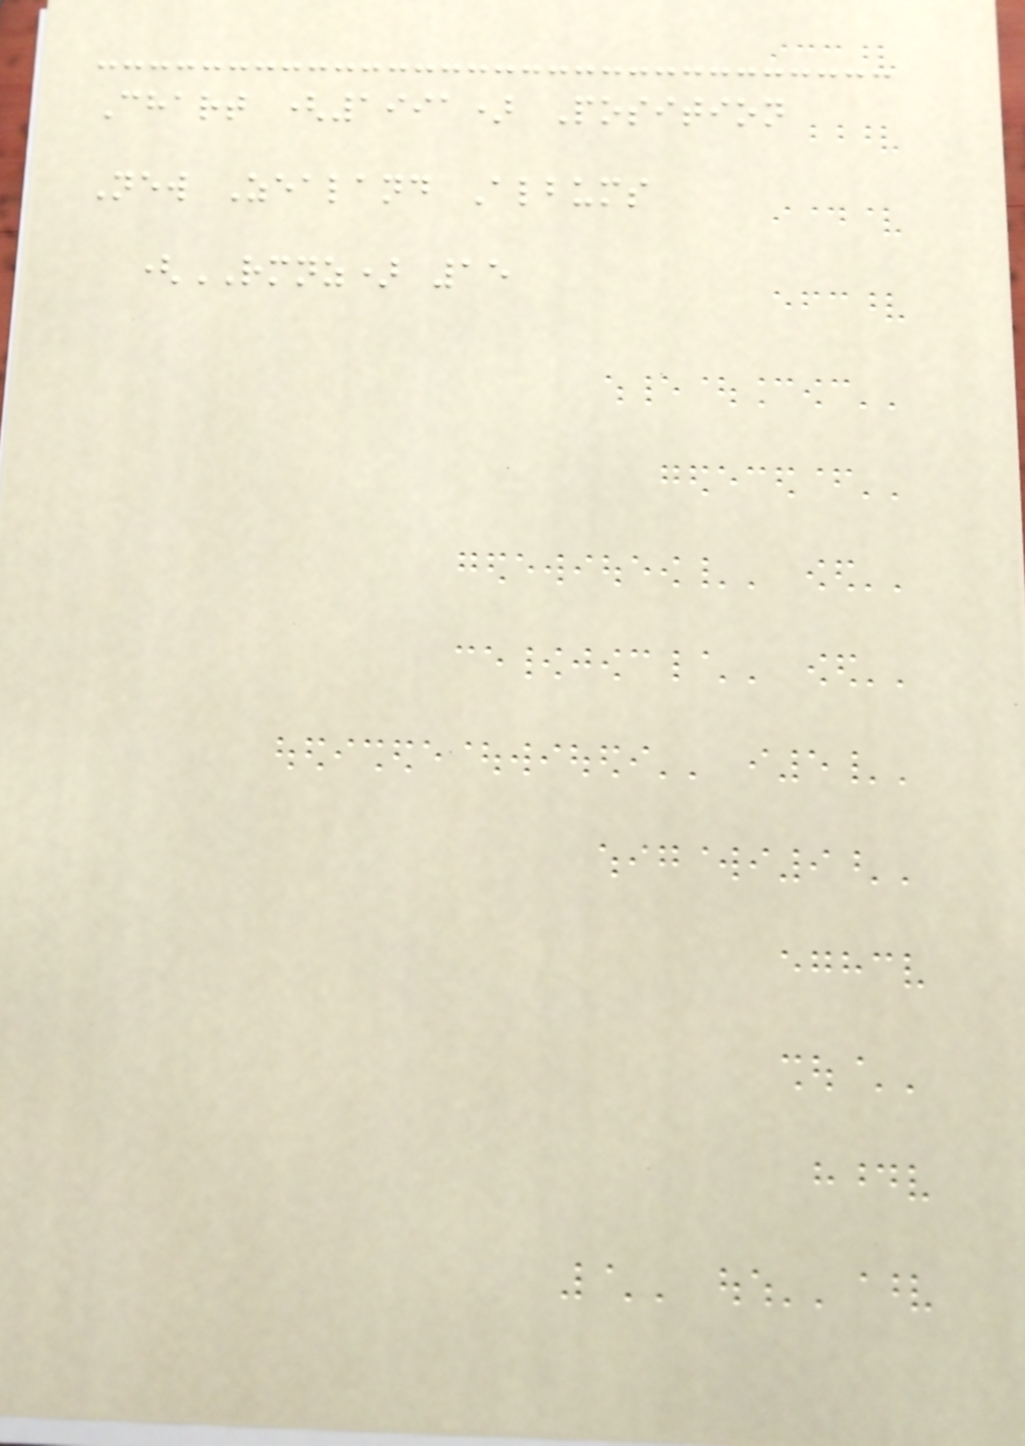Chart (1991) Position
New Zealand Albums
(RMNZ) 15
